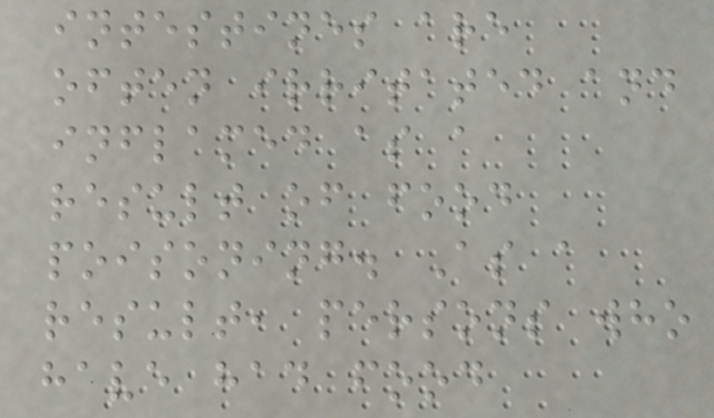intestines are
often irritated and
inflamed as a
result of food
poisoning. As a
result, persons who
have had food
